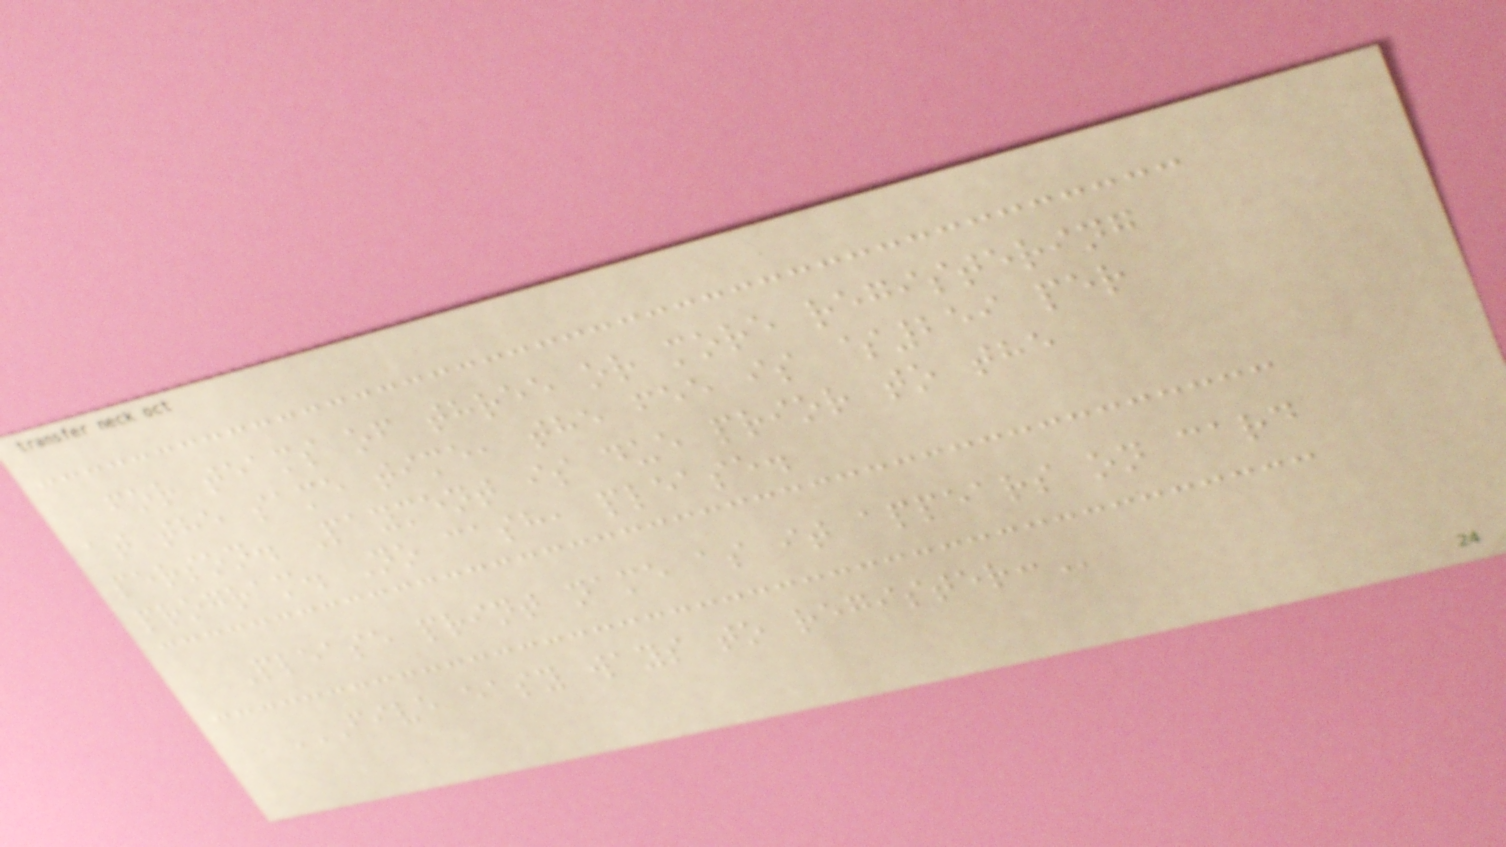for teams of three or more registering
at the same time, the fee is $259 per
person. Payment is due prior to the
program. No cash, please.
Please print name as it appears on card
FIVE EASY WAYS TO REGISTER:
